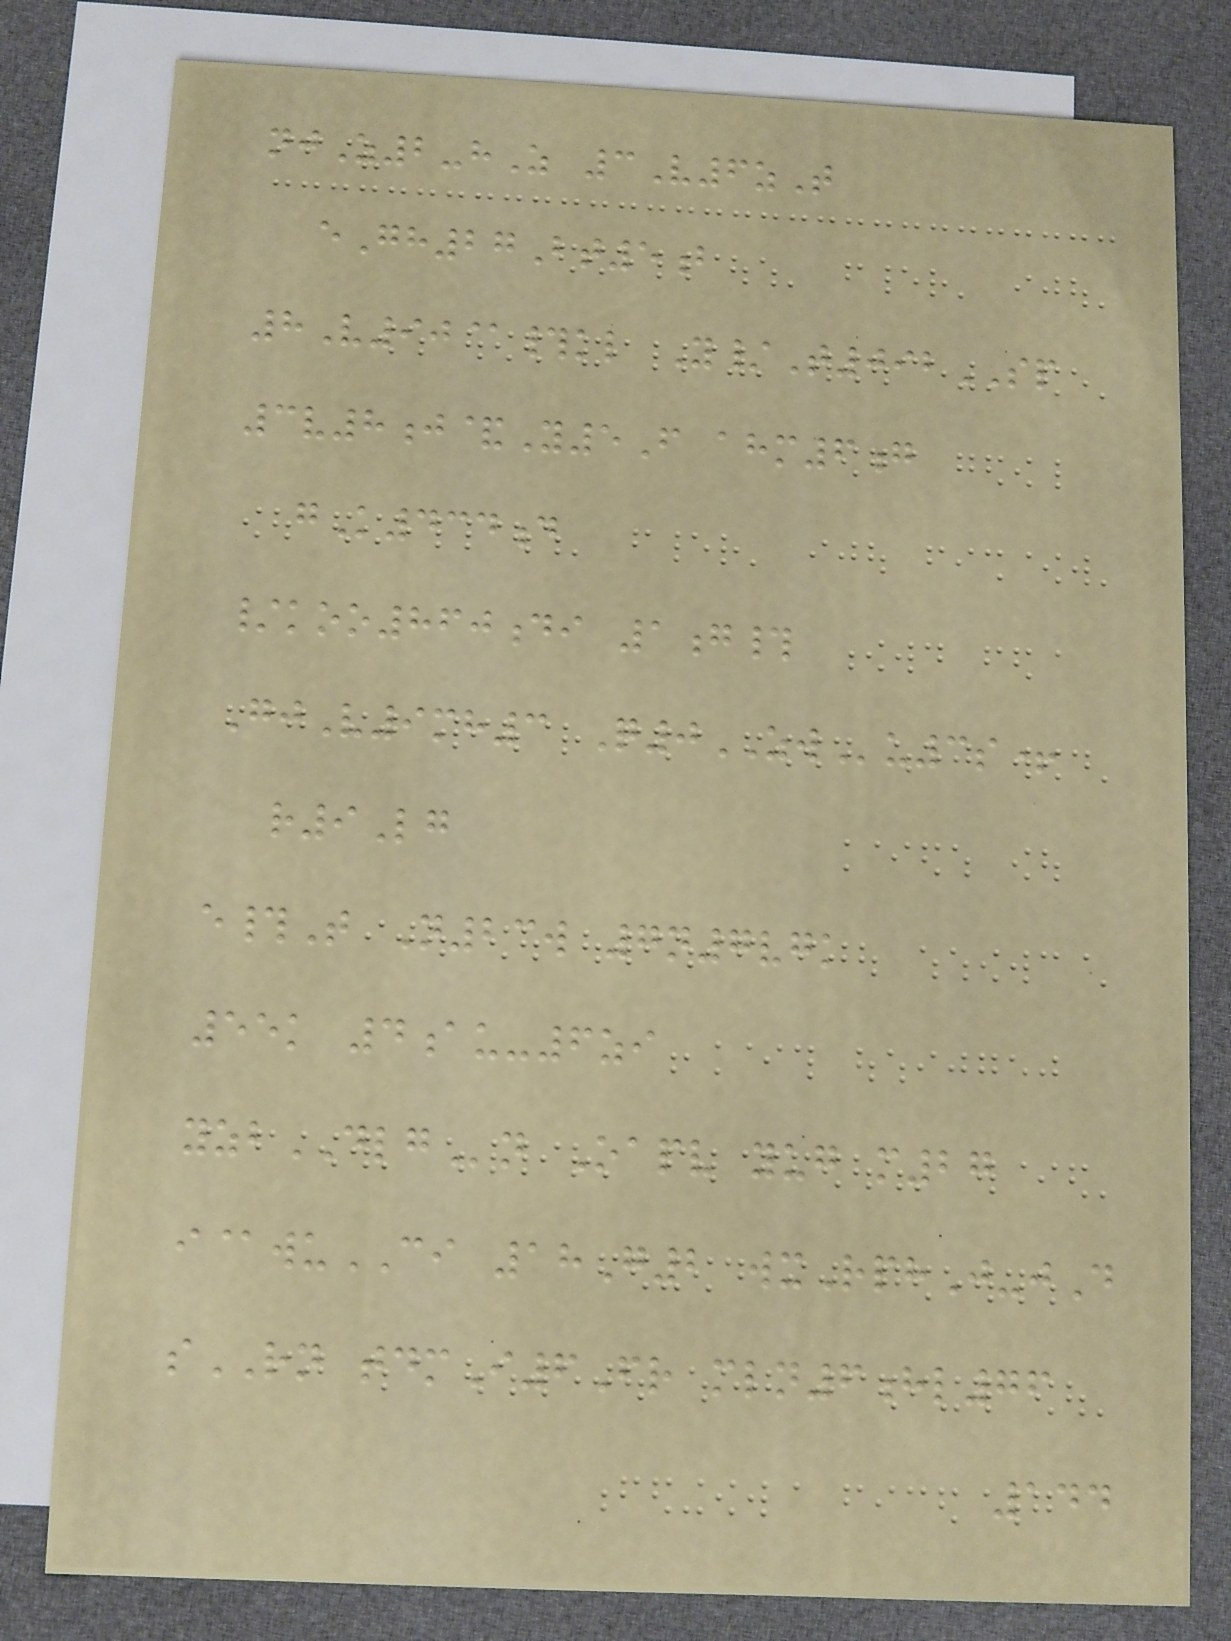njZ2-hZ 3V6zT
eGh27Bt5b
8V90@#kl Y/T092SP
3v8j&Y5F ahm6g
gK434d
/koo860di 1g#
GjV9mh3 Q0ZWu3s+
r9Lg
e#T N23w 7n7vgk
55k 4au-6zi
yzbDLGn Oapv yug m27
i@wuCI 18G2 wxRphJ-jD
sRN tdmI6Fr mln6hl76
144
